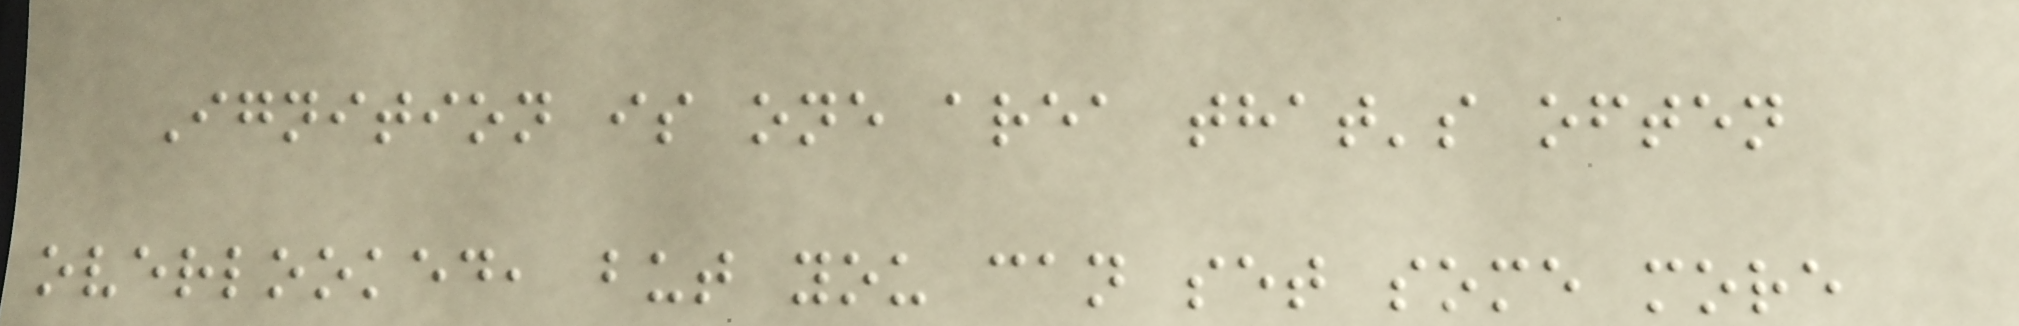Ignition is one area that's often
overlooked, but you can set some more
